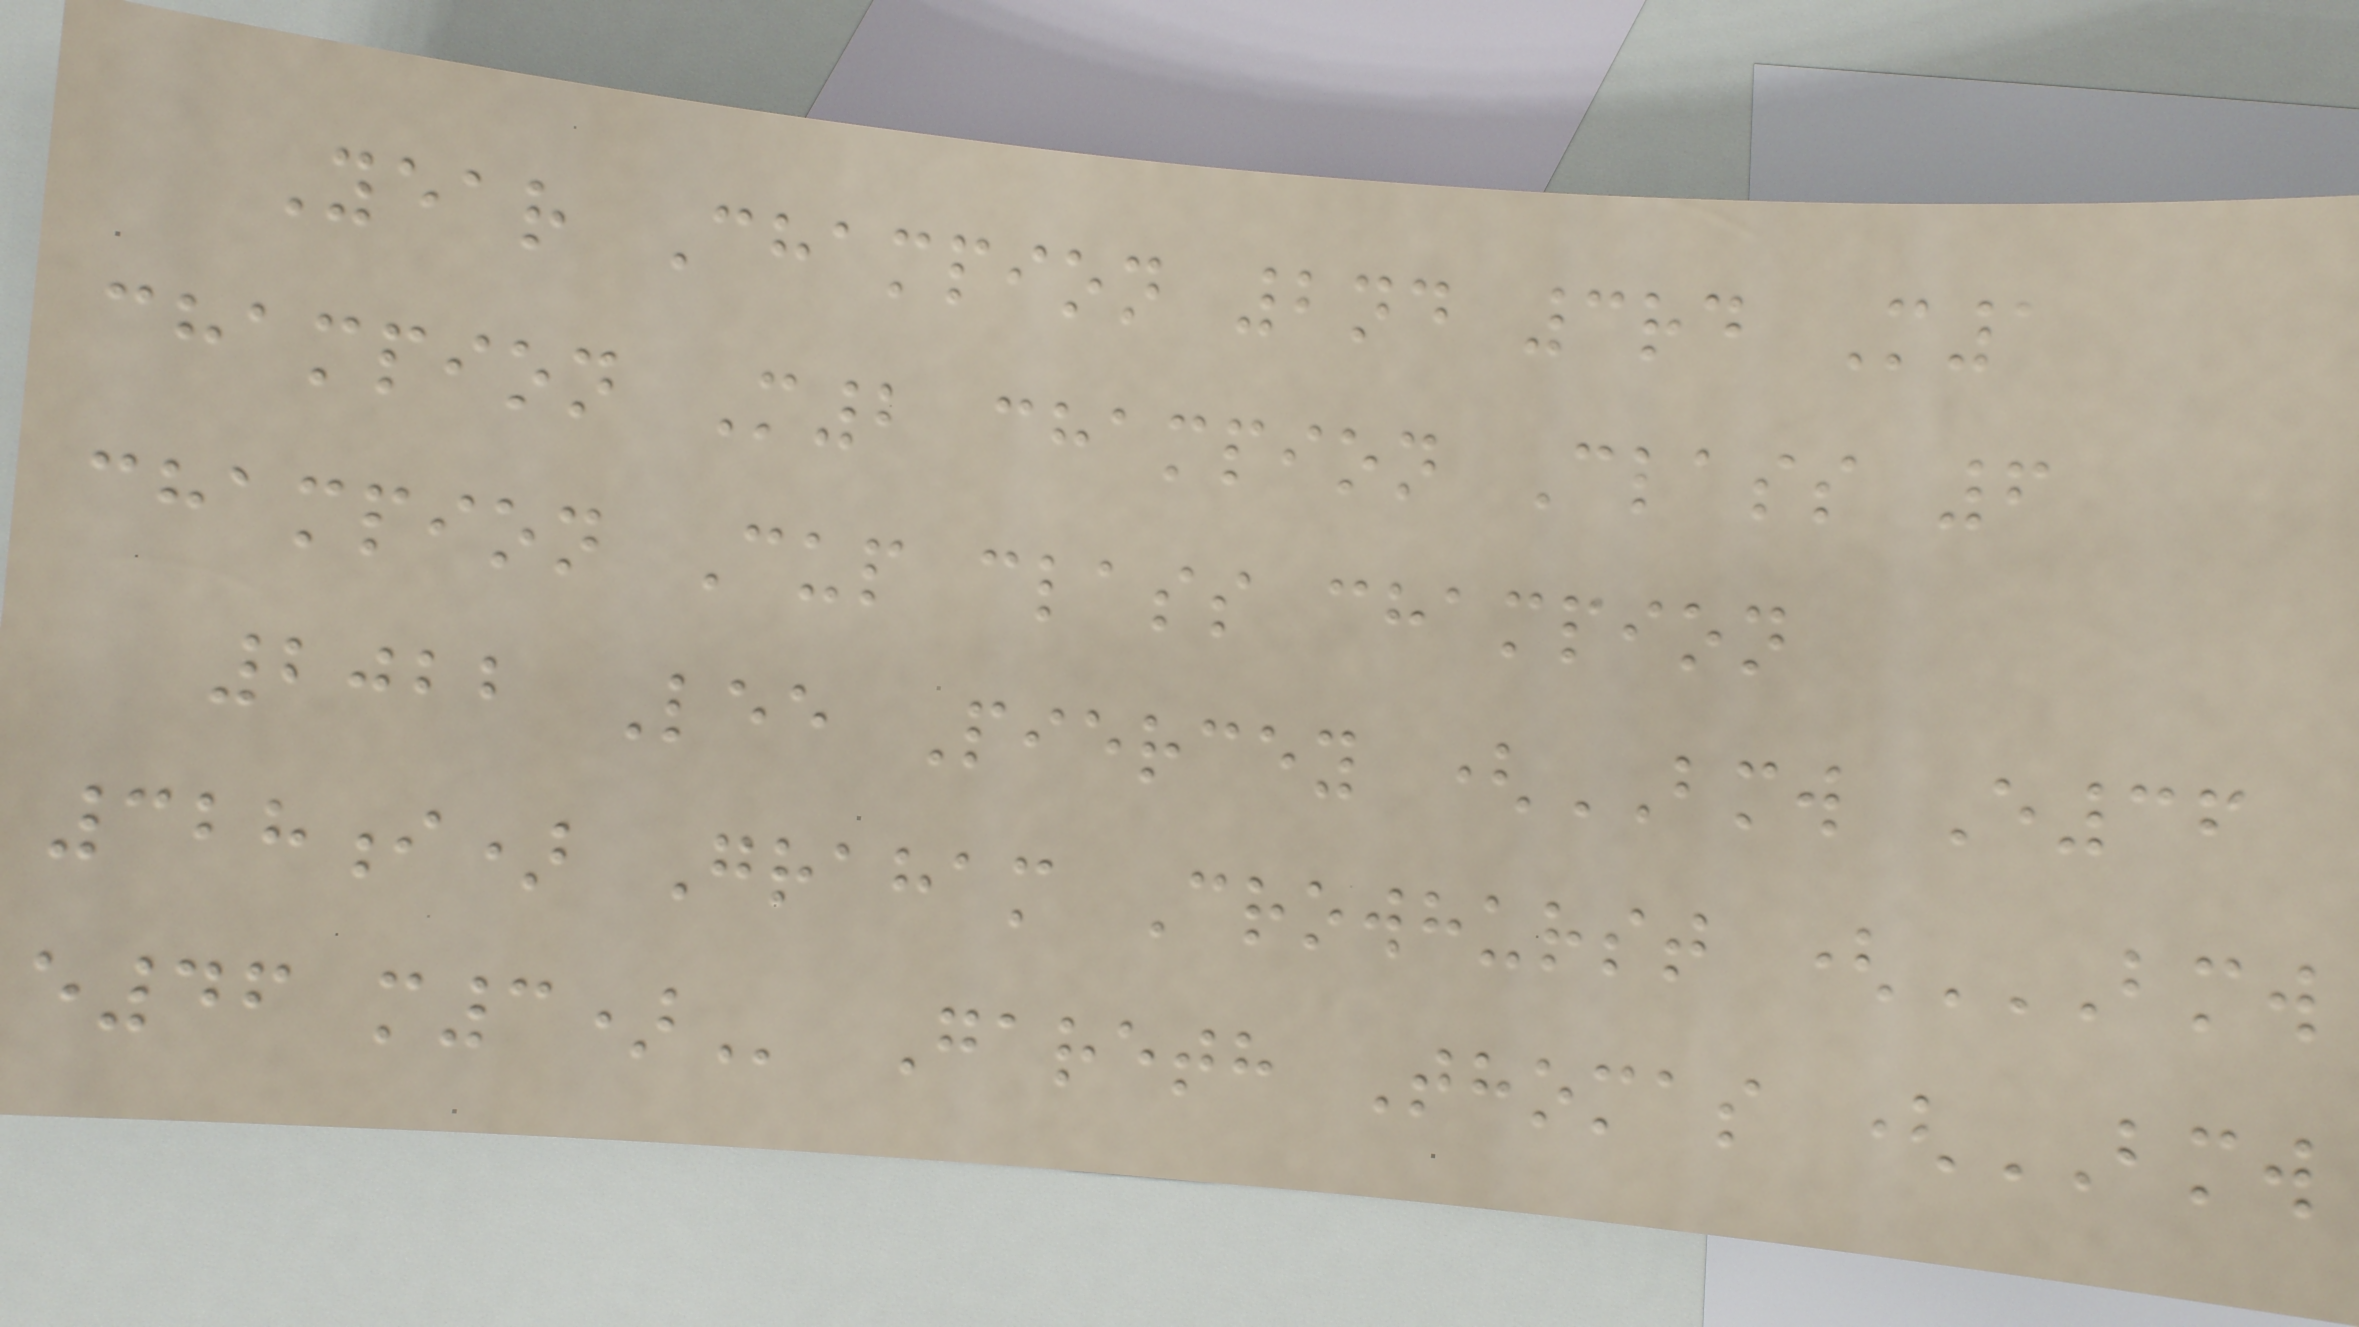Year Champion 2nd 3rd M1
champion M2 champion Class 6
champion Cup class champion
2022 Lee Piercey (BMW E36
328i) Graham Crowhurst (BMW
E46 M3) Gareth Thomas (BMW
